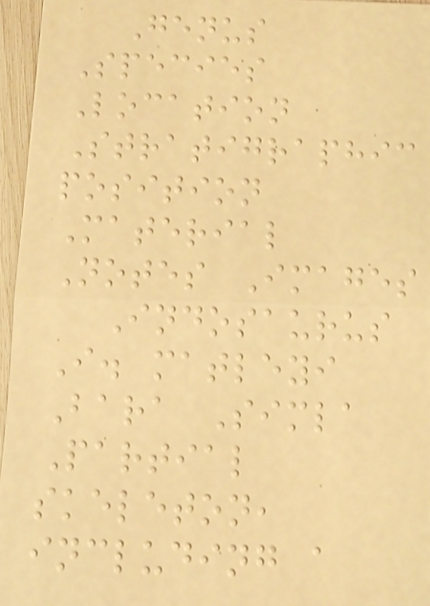Genus
Species
Location
Stratigraphic
position
Material
Notes Images
Indosaurus
I. matleyi
Bara Simla
Partial
skeleton,
including a
